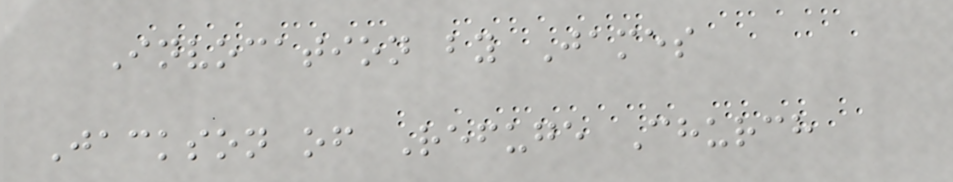Invocation by James
Jackson of Refuge Church
